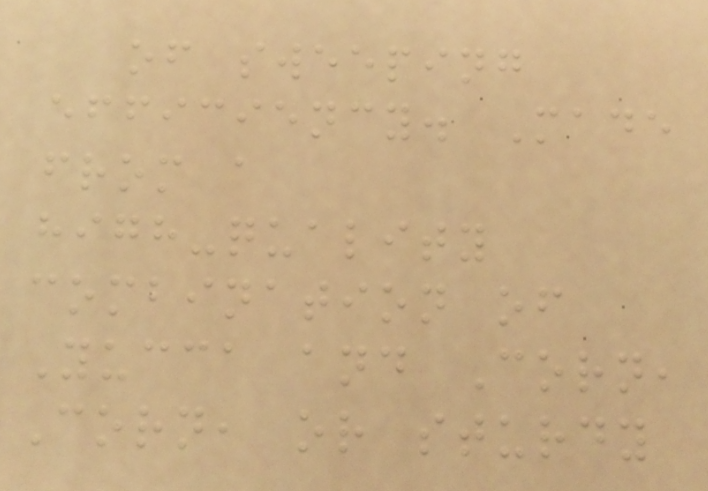of sweeping
efficiency. Made
from a
high-quality
combination of
Yucca and Corn,
Corn, or sturdy
